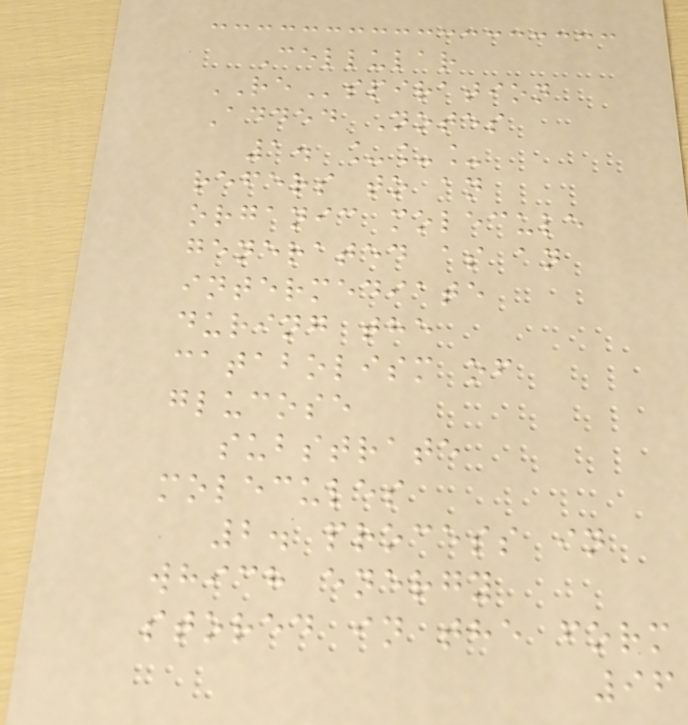Cellular
REspiration
Added Notes
1. ___
refers to an
organic molecule
generated as an
intermediate
during the
catabolism of
glucose
substrate
molecules
2. process in
which energy
stored in the form
96
